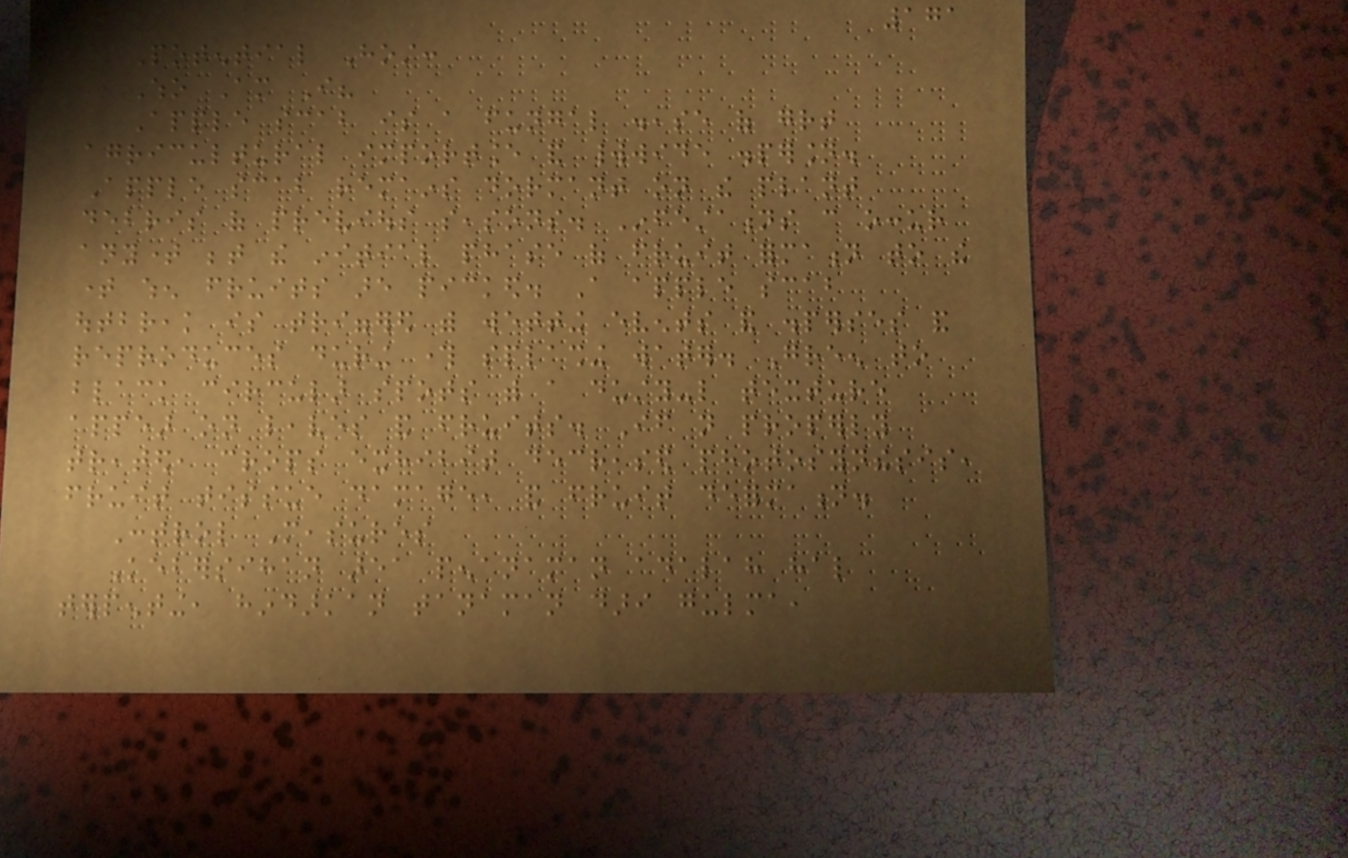171
Potential Host:
Who Am I?
Apple scab is a fungal disease of great
agricultural importance and worldwide dispersion.
Apple scab remains dormant on the plant
debris of previous seasons. Infestations can occur
anytime between the initial phase of fruit formation to the
time when fruits are picked. A apple scab
outbreak is triggered with wetting events and disperses and
reproduces during through splashing water. Green to
black circular spots with a dusty-like texture
appear on leaves and fruits. If not properly
treated, crops exhibit decreased photosynthesis,
fruit tissue damage, and fruit deformation.
Control Measures
Kebersihan area penanaman adalah hal
terpenting, hindarkan tanaman dari gulma,
